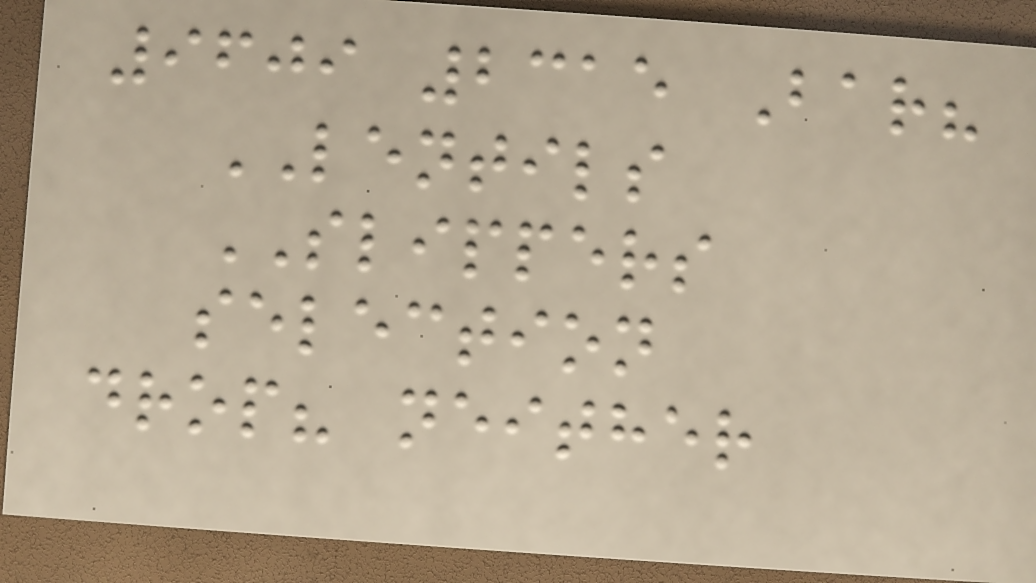9609 2315 Bar?
LENTILS
SLIPPERS
selection
drop? neither
